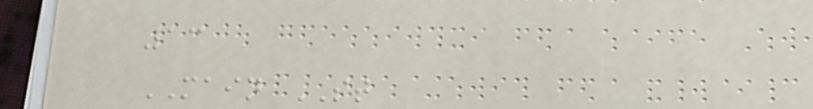13
MAIN ST
